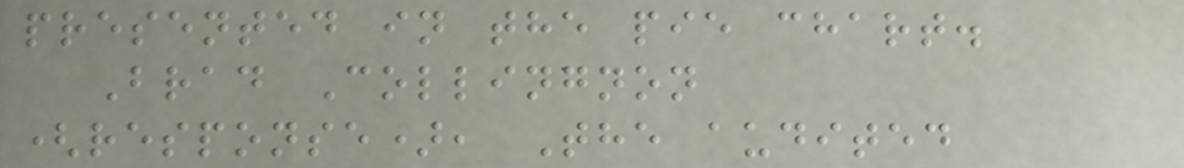presented in the pie chart.
Brad Collingnon
(response), The audited
